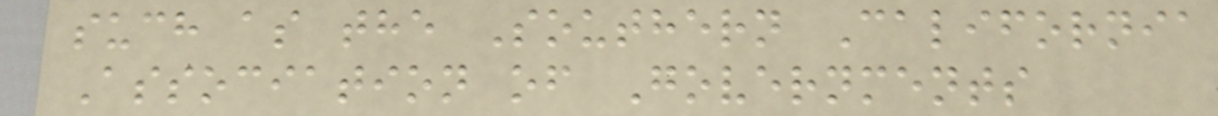such as the Southern California
Association of Governments
